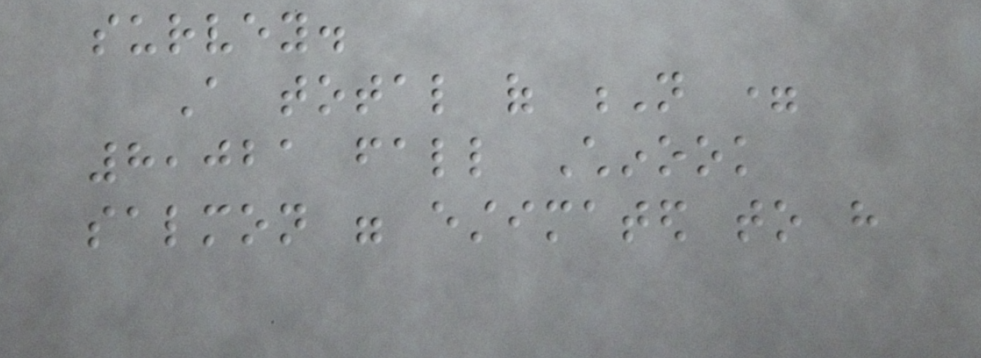survey.
A total of N =
8,021 fall Chinook
salmon were estimated to have
